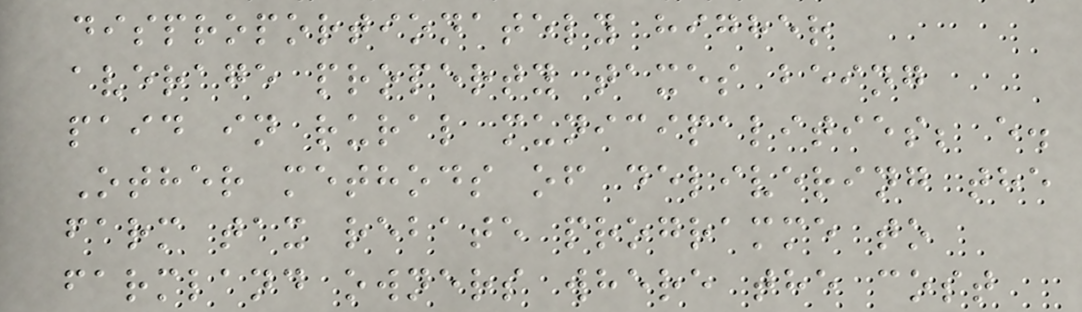disproportionately higher
average property taxes being
paid in rural municipalities; e.
Other methods of delivering the
farm tax rebate programme to
farmland owners where the cost
